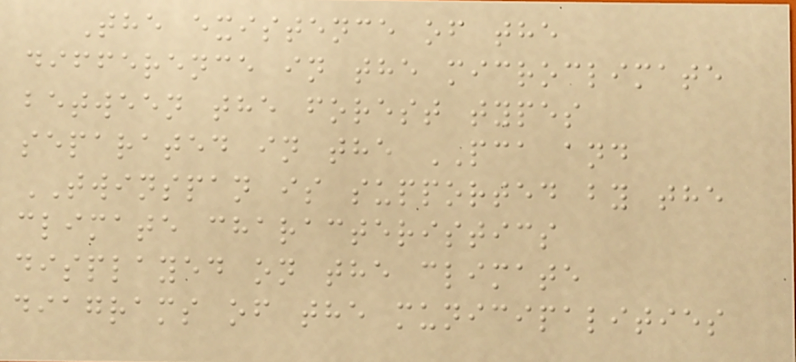The existence of the
difference in the microclimate
between the forest types
separated in the PCA and
TWINSPAN is supported by the
climate characteristics
displayed on the climate
diagrams of the municipalities
